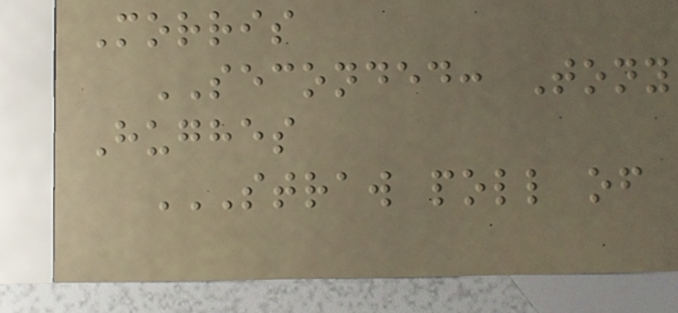Morris
SECONDED: Tony
Hughes
STRAW POLL OF
